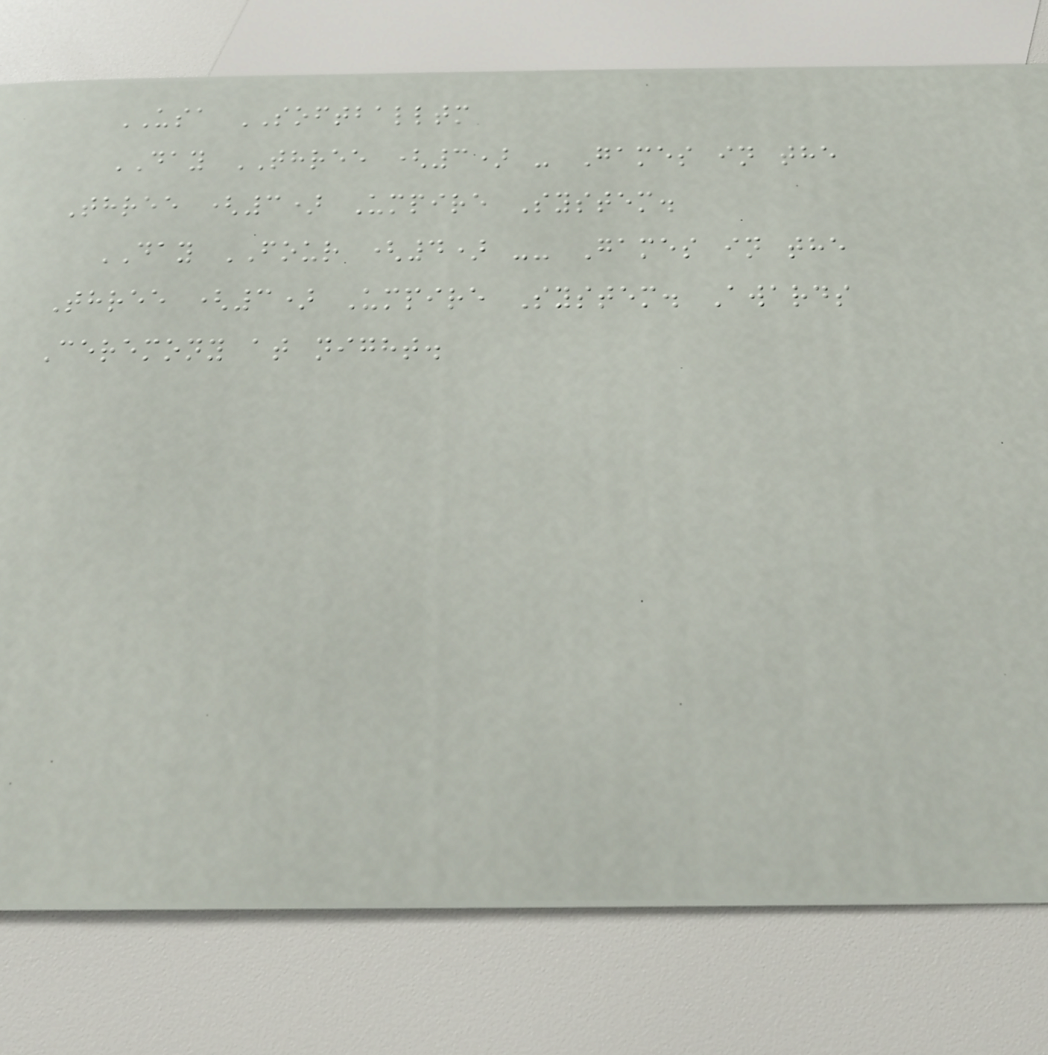USA SOFTBALLTM
DAY THREE (3) - Games in the
Three (3) Umpire System.
DAY FOUR (4) -- Games in the
Three (3) Umpire System. Awards
Ceremony at night.
